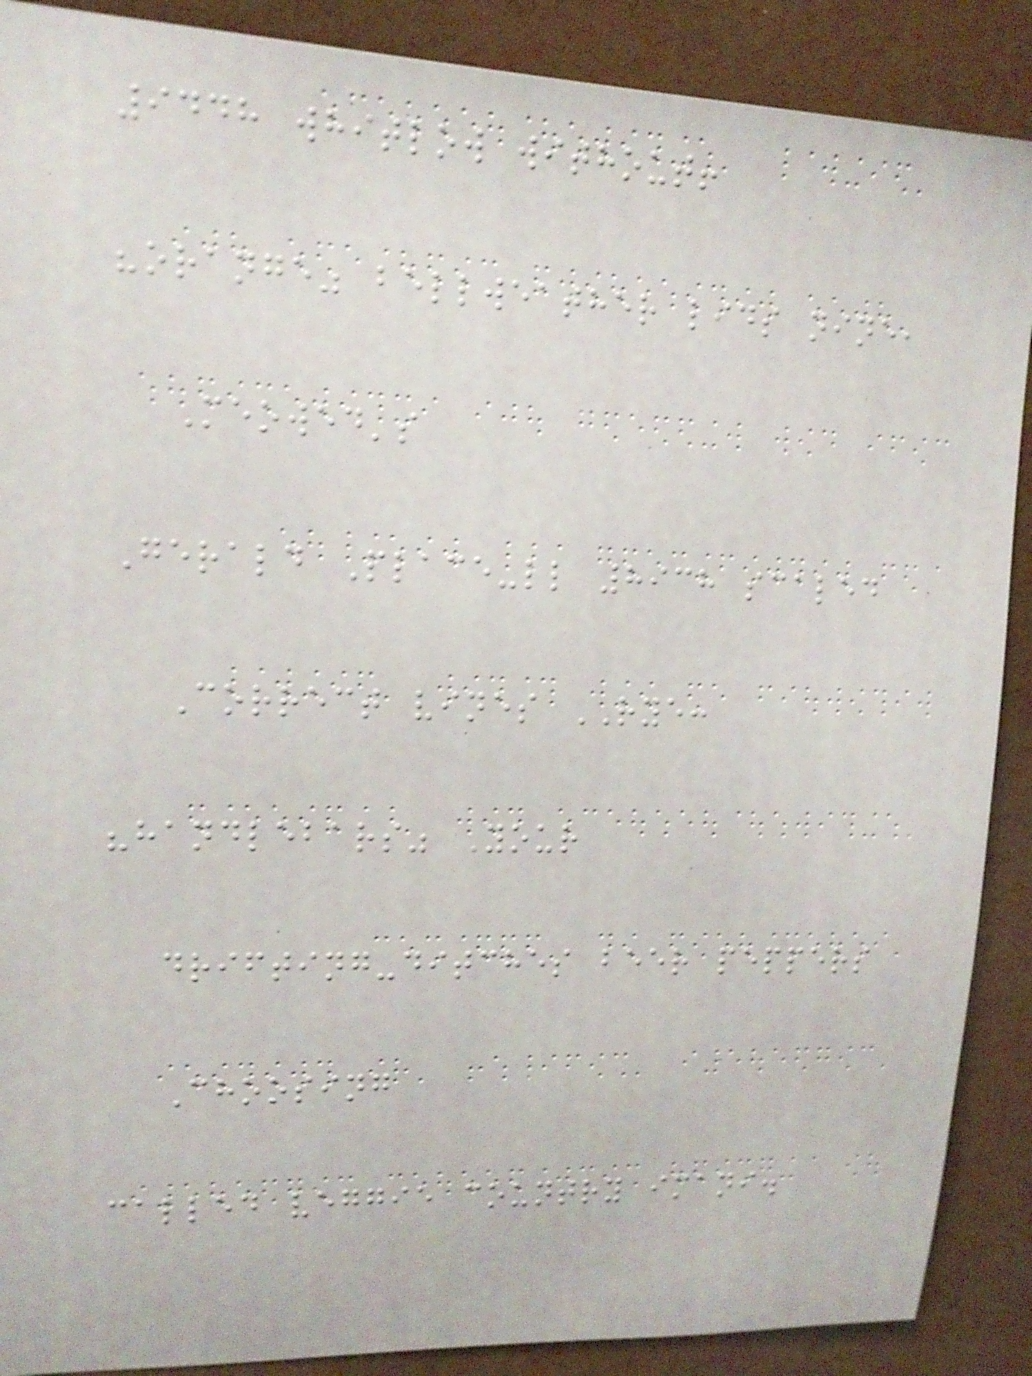9448 whitlow without!
"orange" bellweather lids nine,
Meowed's
Gerald Place-ll 8938 scaled
Correct vines RYE:
"handlebars" Your
drifting-ditches beer peppers
Choosing
called veggie country imani.
